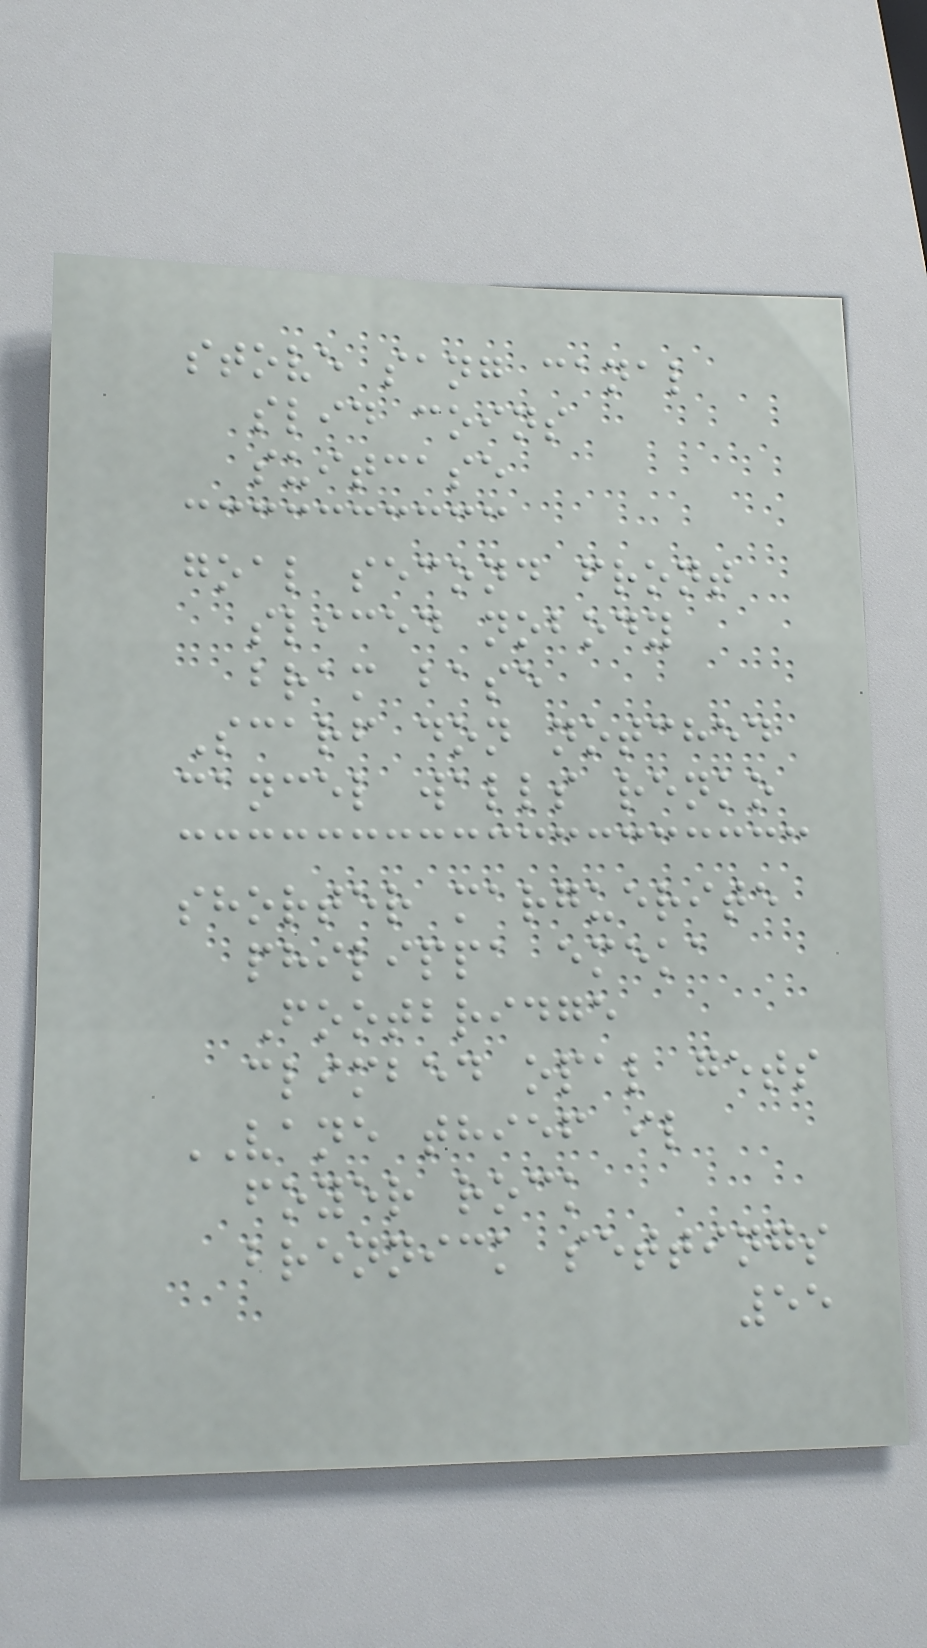stove sang canal
slid coins
suitcase
goal second front
sliced nobody
bram base
Scarf don notched
cancel walls renko
shorter marguerite
philippa emeka
Footbridge
climbed opal gets
VANE thief il
foyer rock
brennick settings
55
